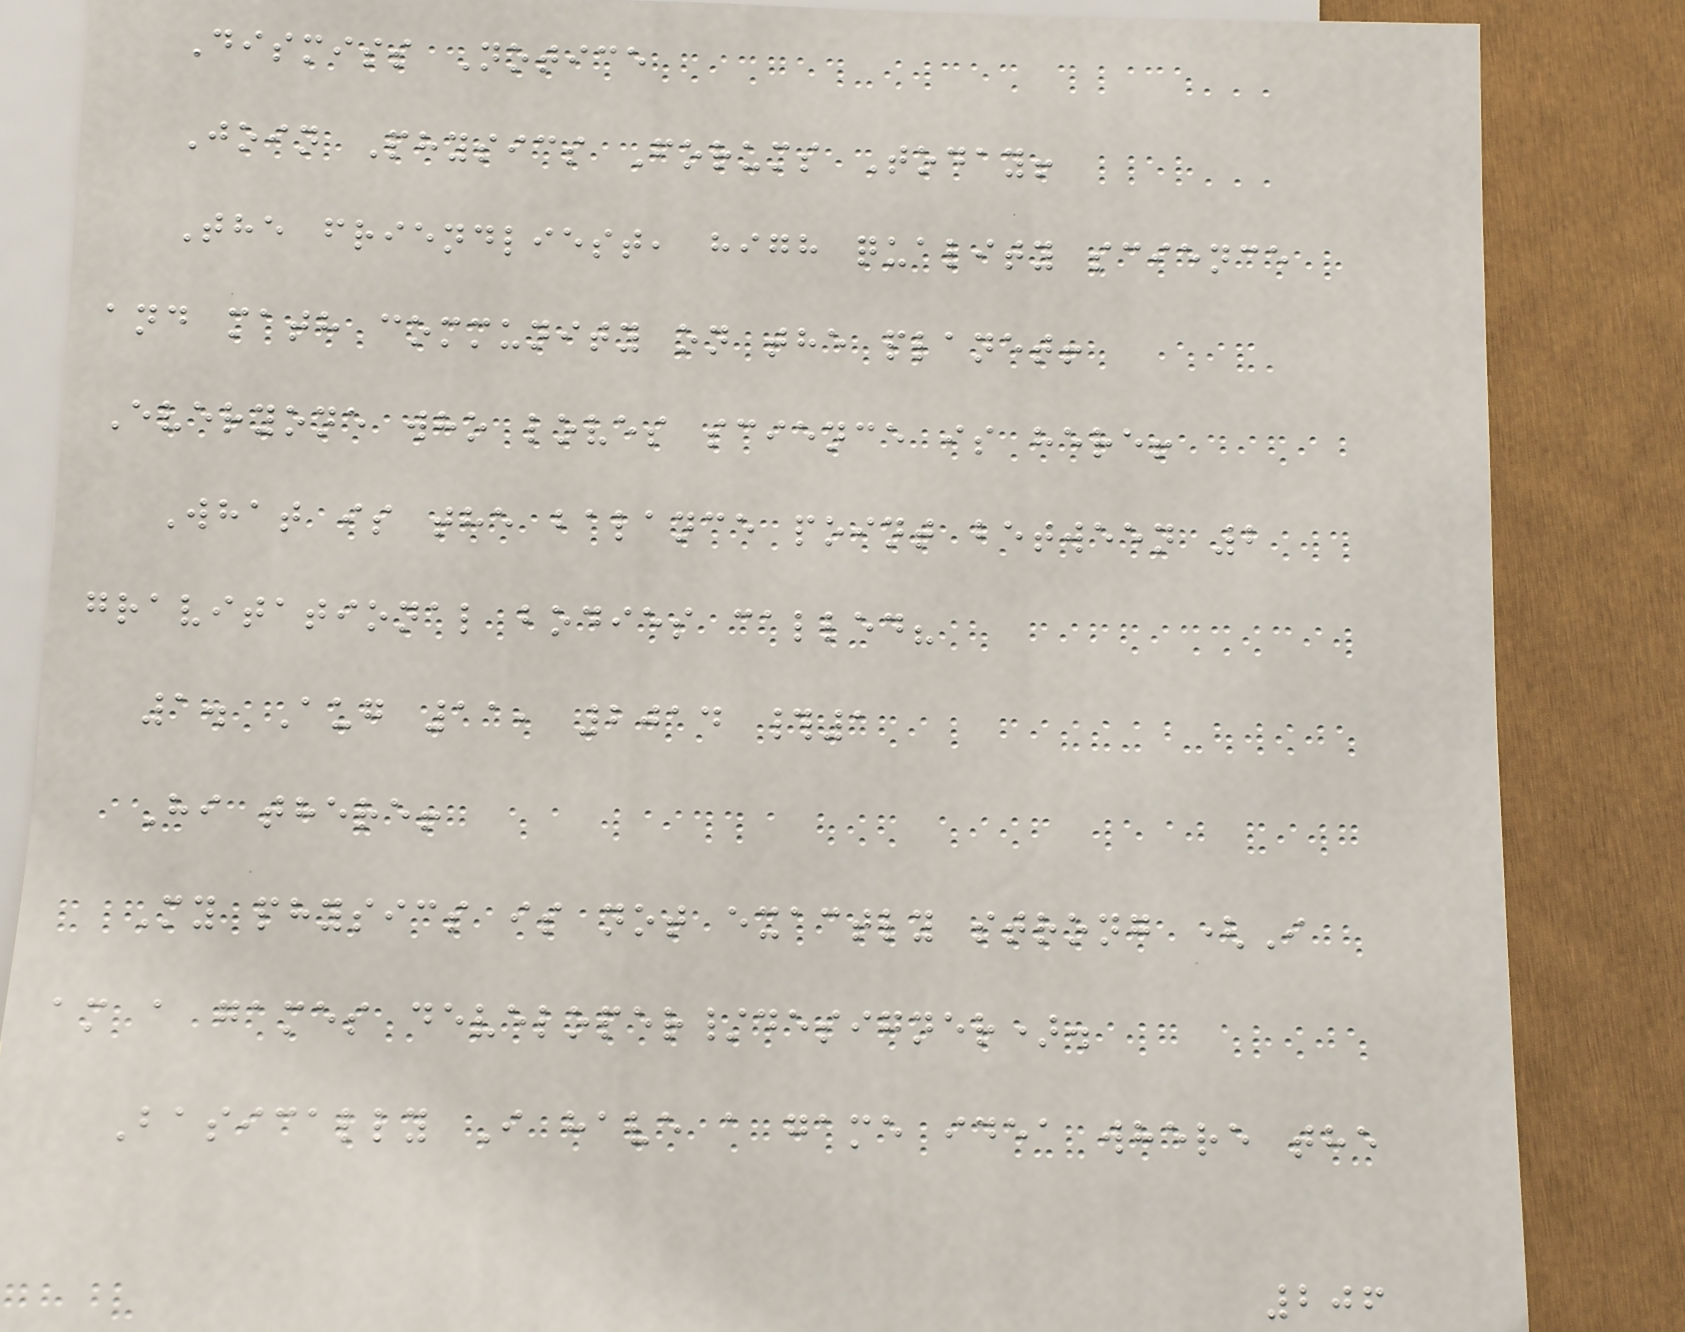Dismiss Notice
Join Physics Forums Today!
The friendliest, high quality science
and math community on the planet!
Everyone who loves science is here!
What is the balance point between 2
gravitational bodies called?
1. Aug 11, 2014 #1
Hi there!
My physics is not exactly strong (I
am a games developer/designer).
Basically I have a game idea where the
206
